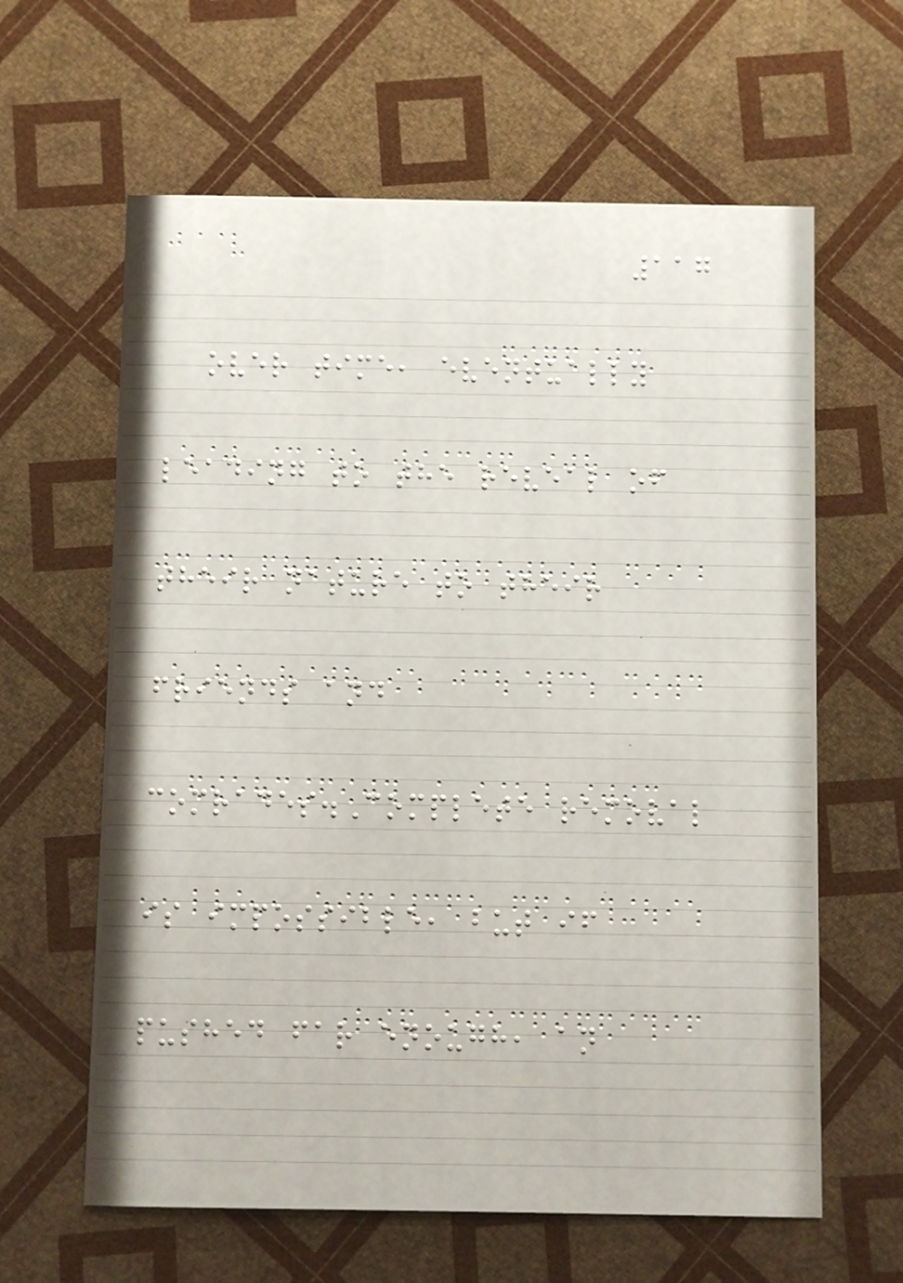117
over time, eventually
leading to the reveal of
their nature to their
friends and
comrades.Complete removal
is impossible, but if
pushed far enough, an
